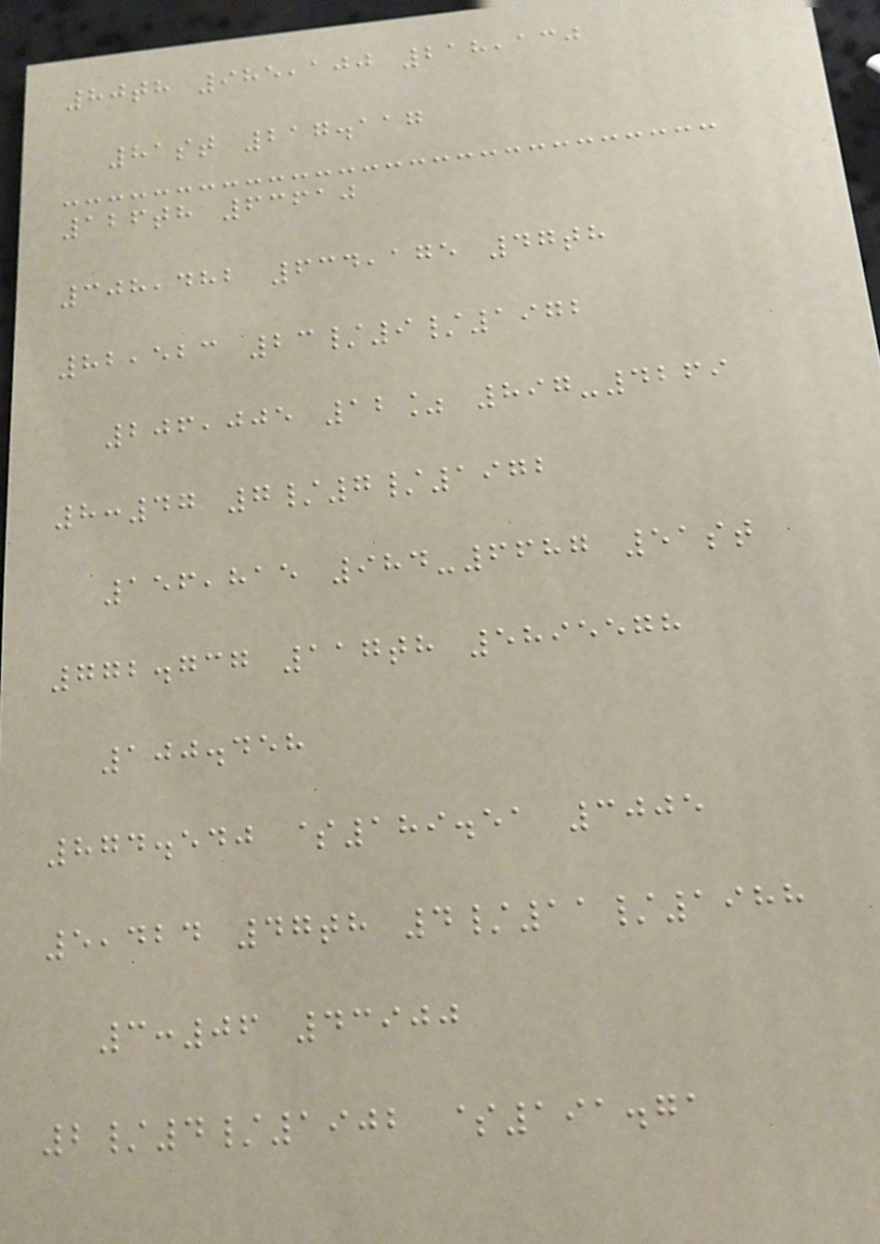80th 985,100 218,130
81st 217.117
126th 63610
308,482 634,175 47th
82,523 23/9/1972
206,005 12% 897-4269
8:47 7/7/1972
156,815 984-6687 51st
772.737 117th 5895578
100.458
874.540 $189.51 3005
5,424 47th 4/11/1988
3:06 43900
2/4/1902 $191.71
